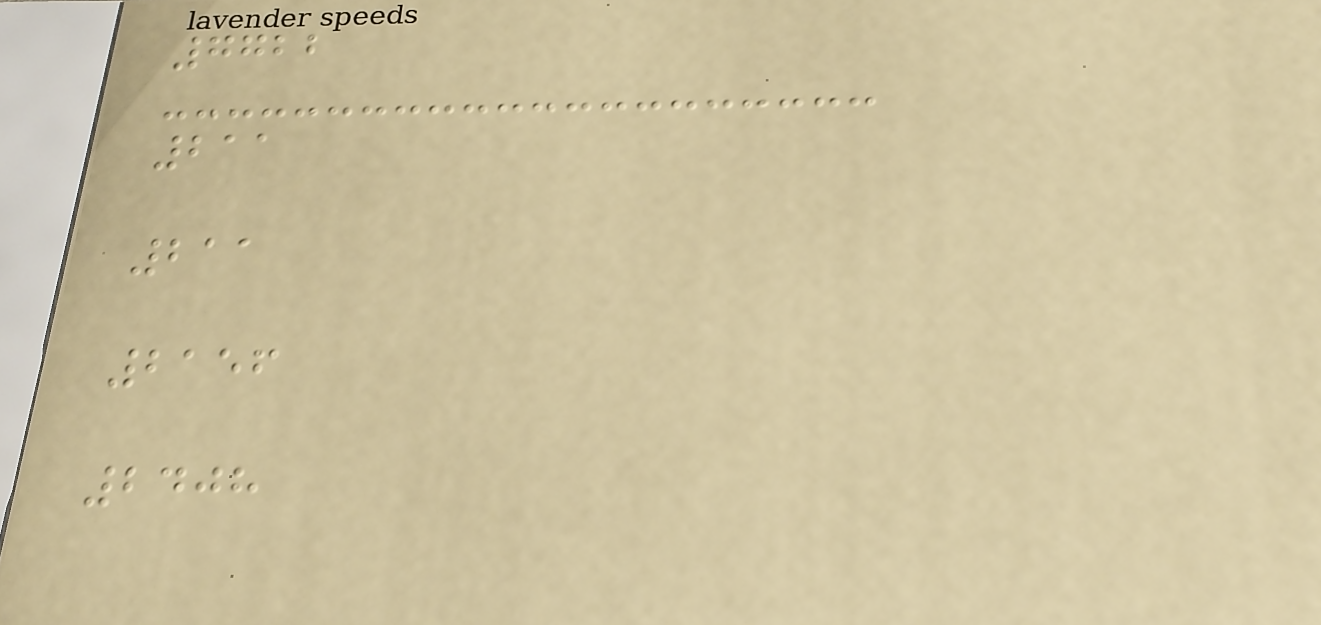7722
211
211
2156
2408
